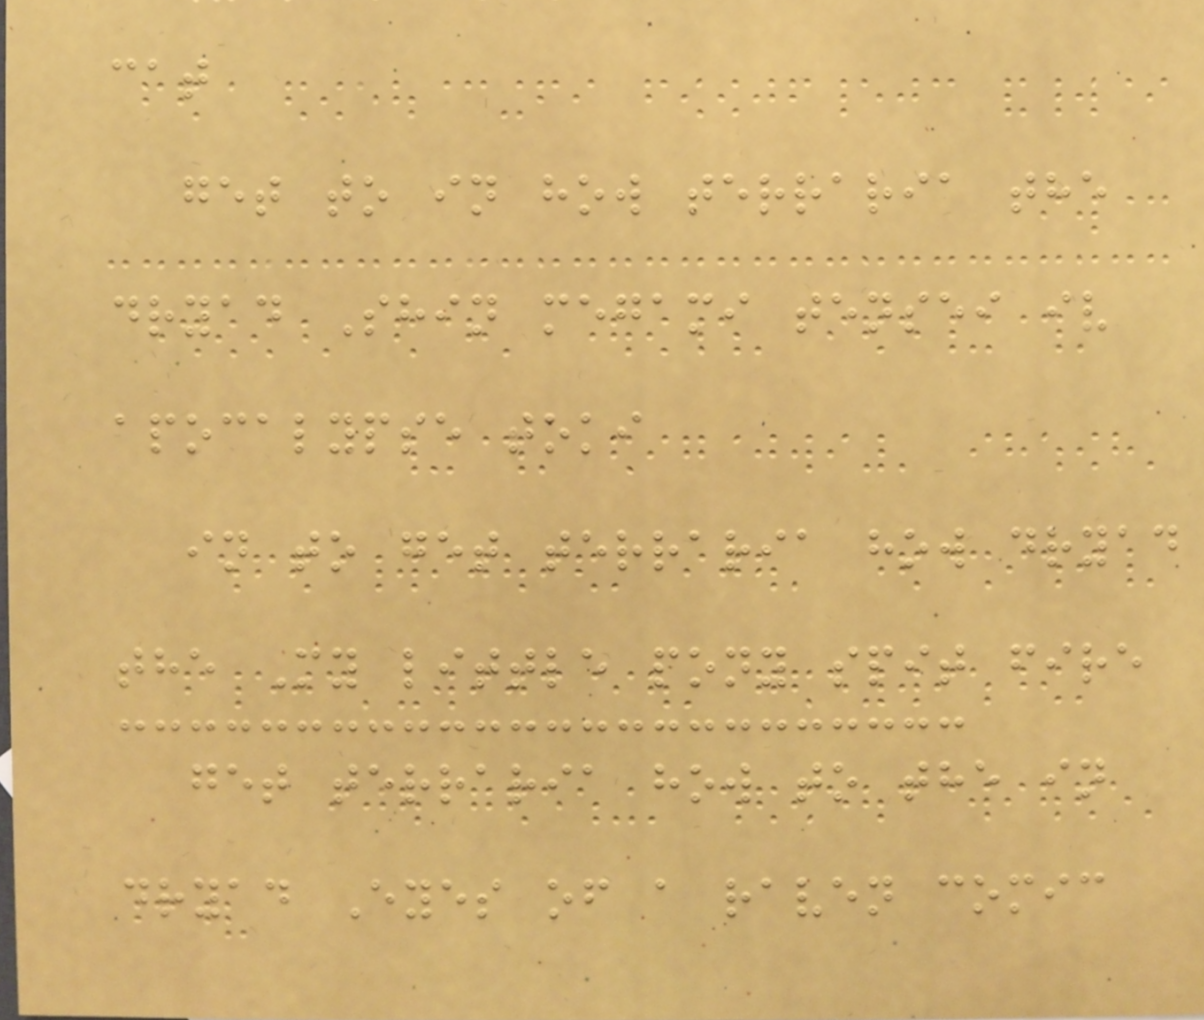cat
get to in how terraria the
dryad Shin megami tensei iv
apocalypse toki
in to get terraria how dryad
the My little pony spit fire
get terraria how to the in
dryad Eyes of a raven comic
